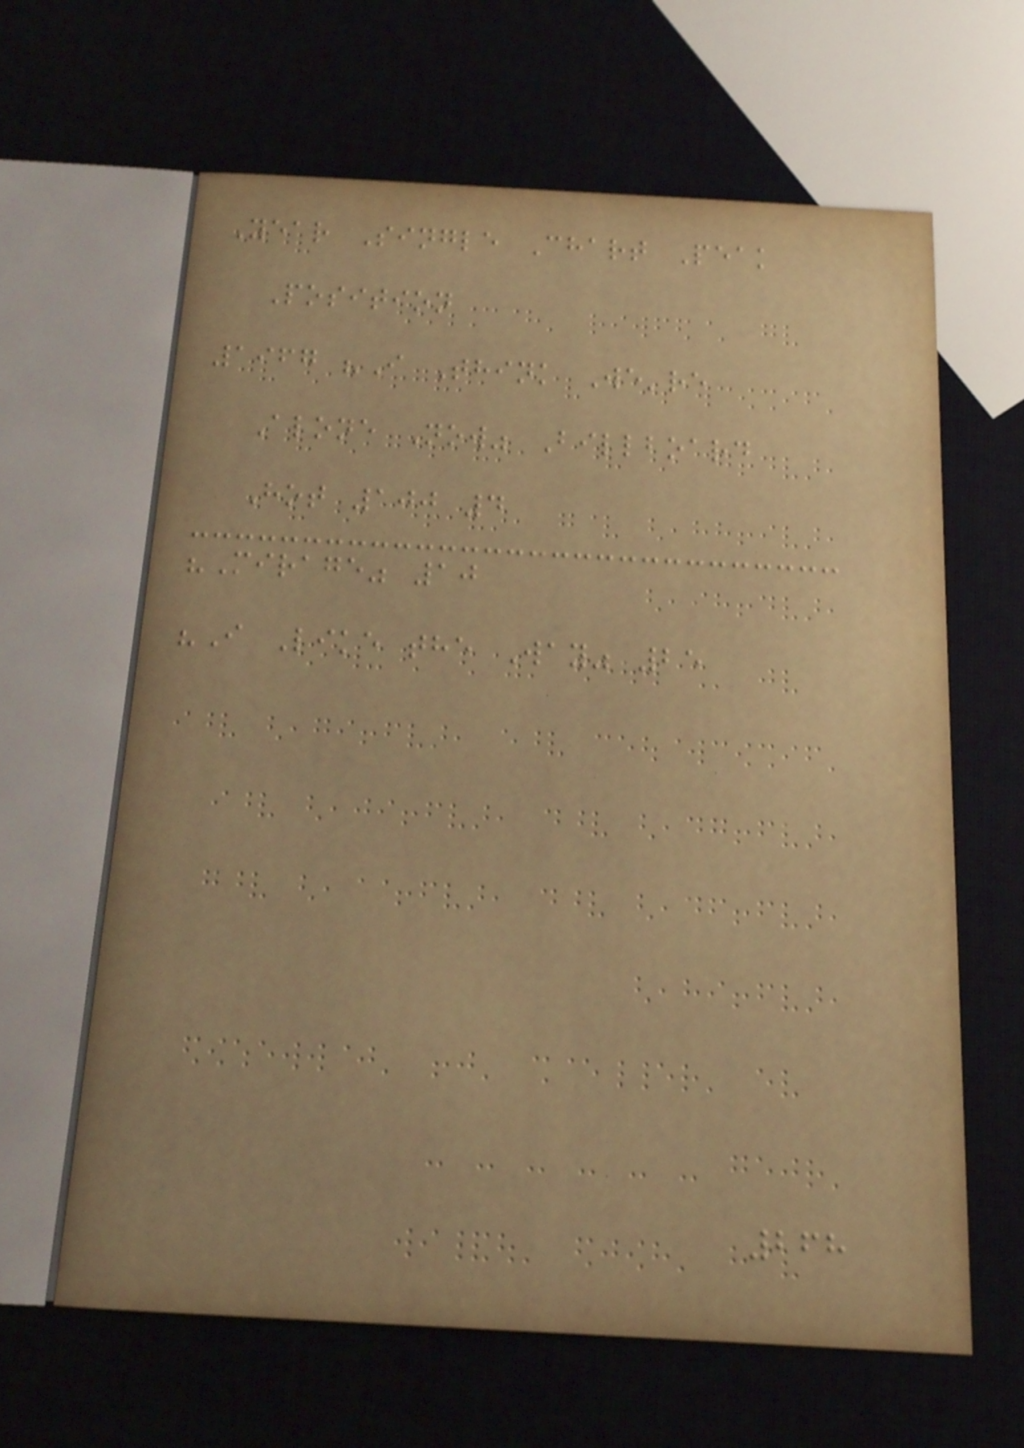Year Single Chart Peak
Position
1967 "I Think We're
Alone Now" Billboard
Hot 100 4
"Mirage" 10
"I Like the Way" 25
268
